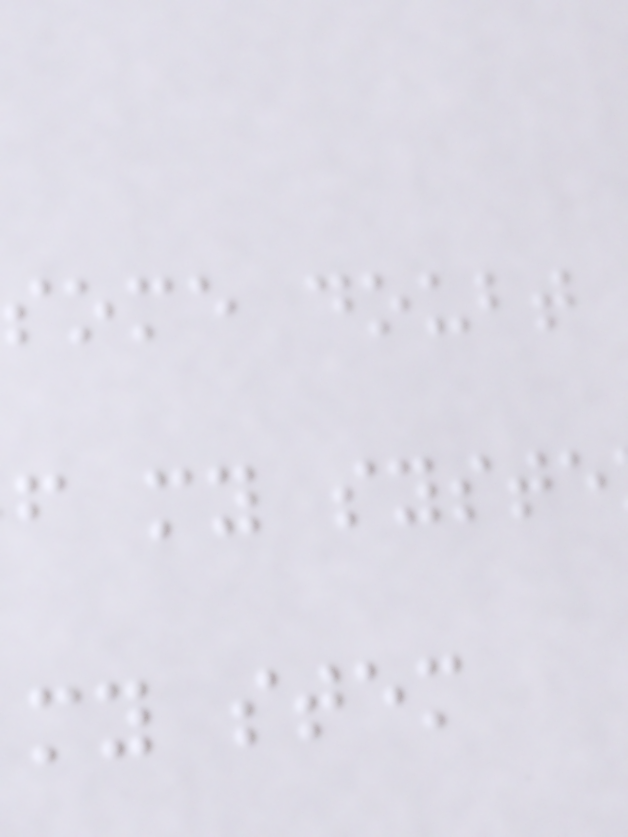some doubt
f my syste
my stem
